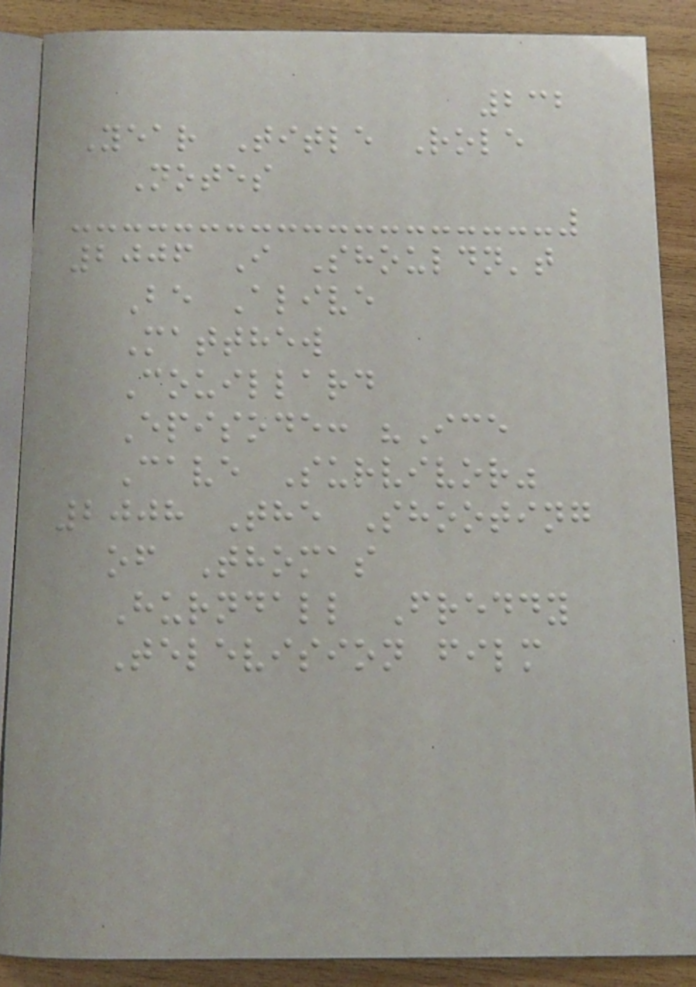232
Year Title Role
Notes
2006 I Shouldn't
Be Alive
Matthew
Couillard
Episode: "Ice
Cave Survivor"
2008 The Shooting
of Thomas
Hurndall Freddy
Television film
